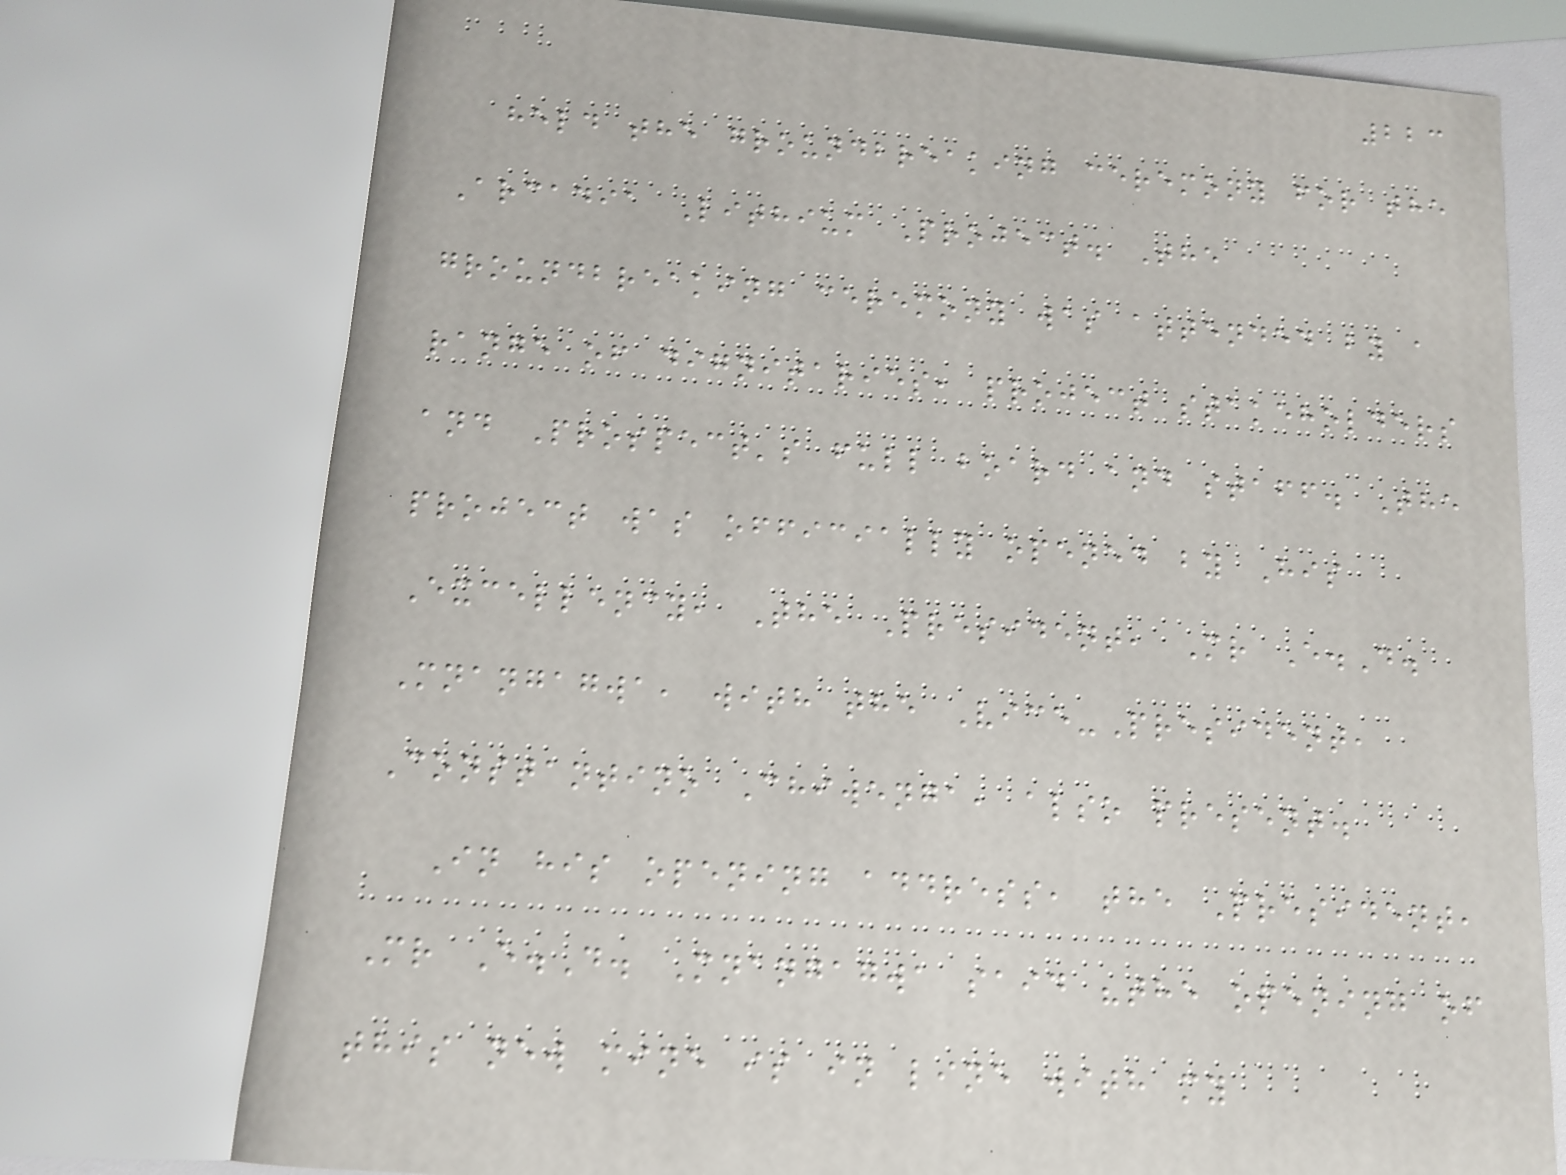223
held the groundbreaking ceremony for the
Arcadia Lithium Project. The
groundbreaking ceremony was attended by a
range of dignitaries, project stakeholders
and Prospect's full board and staff. The
project was officially opened by His
Excellency, The President, Mr E.D.
Mnangagwa, with the Vice-President,
Constantino Chiwenga, also present.
In his opening address, the President,
Mr E.D. Mnangagwa said "the opening of
this new mine is in line with my
